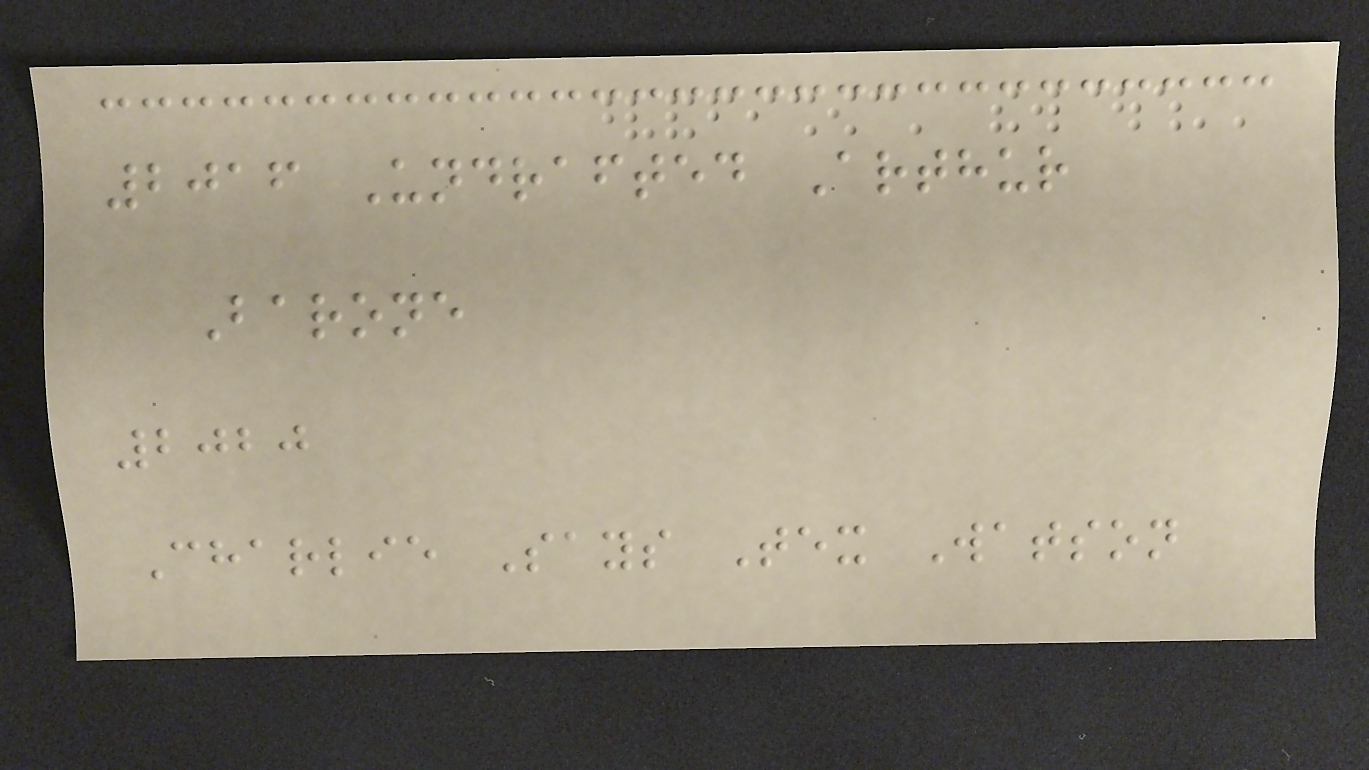2016 Undrafted Arthur
Barone
2020
Charlie Says Tex Watson
